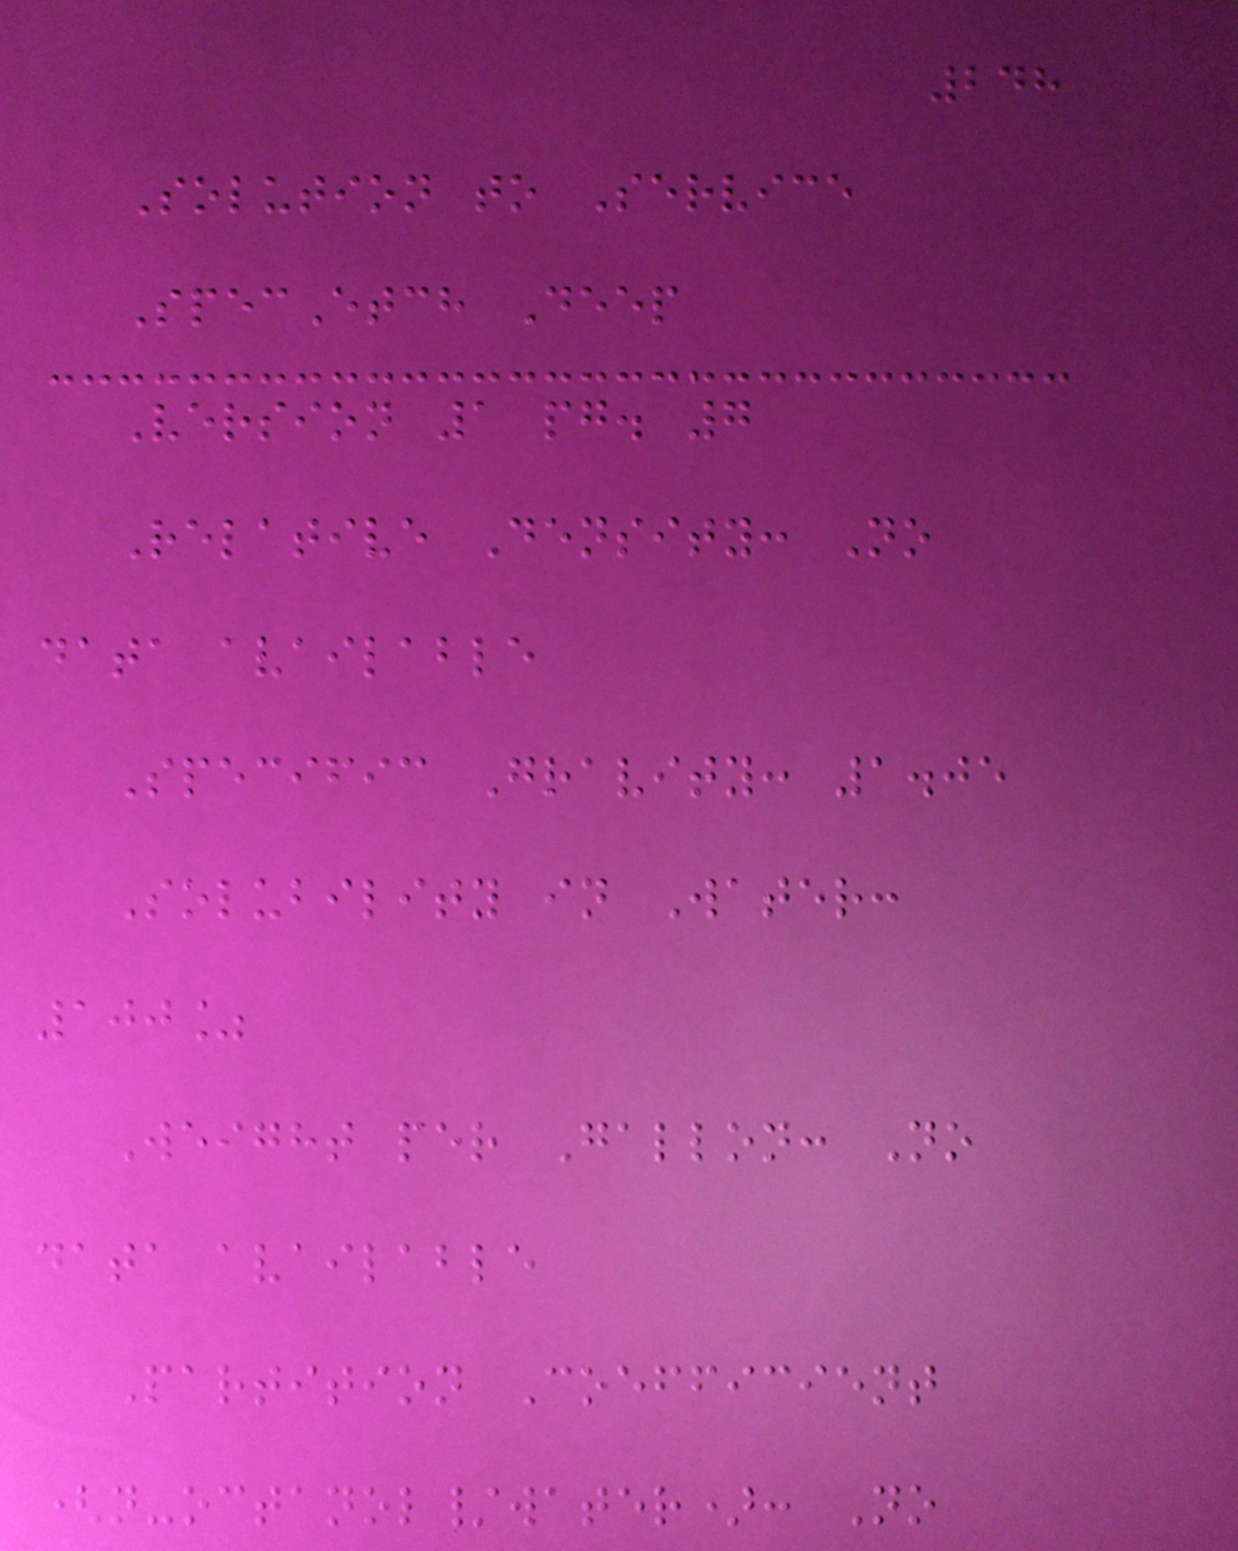248
Solution to Service
SpecEtch Deep
Version 1 pg. 7
Relative Density: No
data available
Specific Gravity: 1.05
Solubility in Water:
100%
Weight per Gallon: No
data available
Partition Coefficient
(n-octanol/water): No
